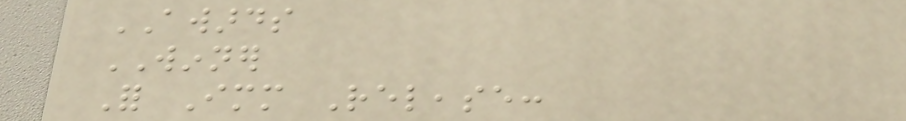AWARDS
WINNER
For Immediate Release:
